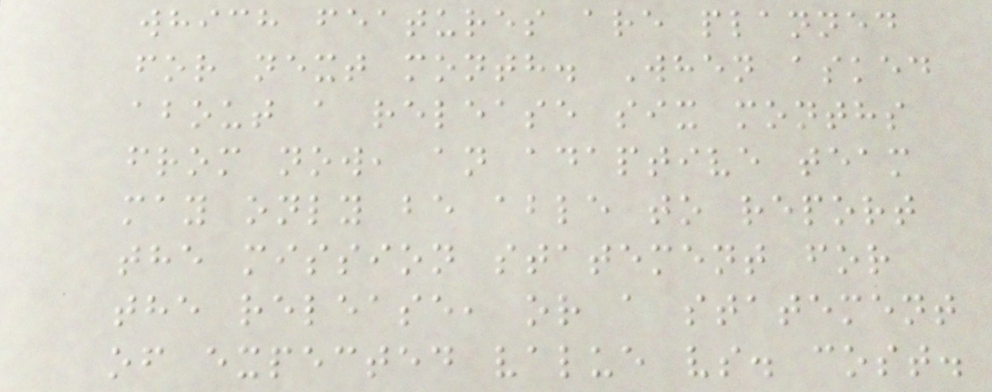which features are planned
for next month. When asked
about a release six months
from now, an adaptive team
may only be able to report
the mission statement for
the release, or a statement
of expected value vs. cost.
